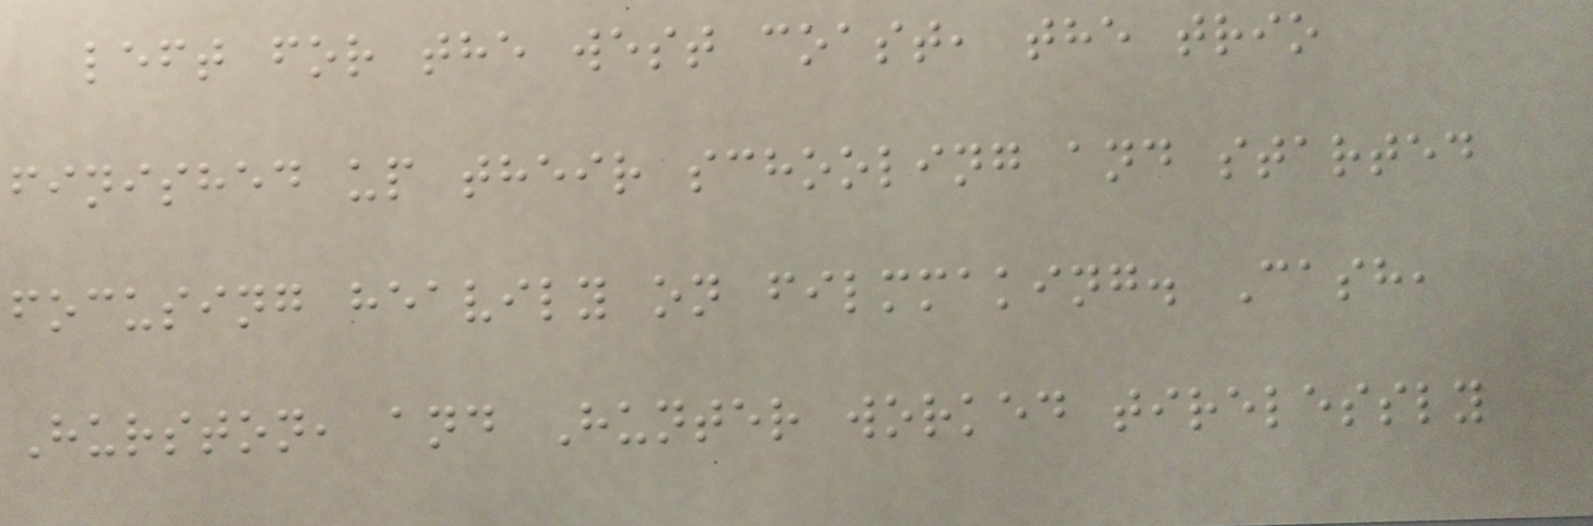left for the west coast, the trio
finished up their schooling and started
focusing heavily on filmmaking. Cash,
Hurston, and Hunter worked tirelessly
